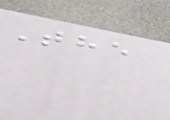The
